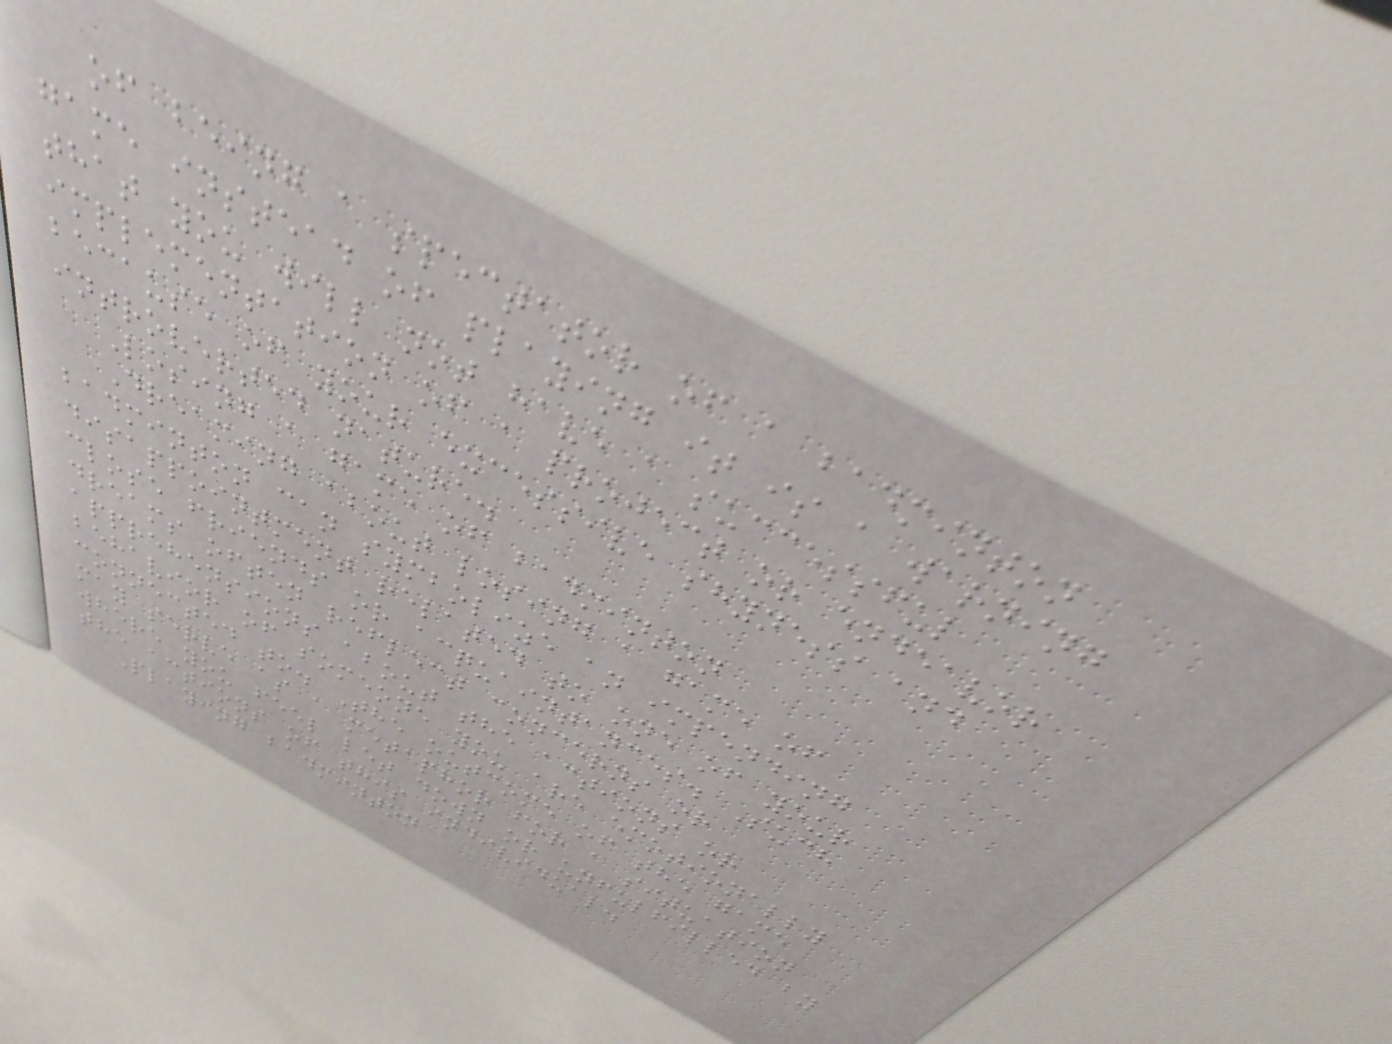of being a spectator of a badminton
game instead of playing it is a warning
that you will not have a successful
implementation of a project or endeavor
because of your excessive shyness and
introverted nature.
Losing a game of badminton
Dreaming about losing a game of
badminton can symbolize an impending
disappointment related to one of your
close friends or acquaintances. Such
dreams often reflect concerns or
apprehensions about the actions or
behavior of someone you are emotionally
connected to. The outcome of the game
may serve as a metaphor for a situation
where you feel let down or unfulfilled by
the actions of this individual.
Playing badminton
